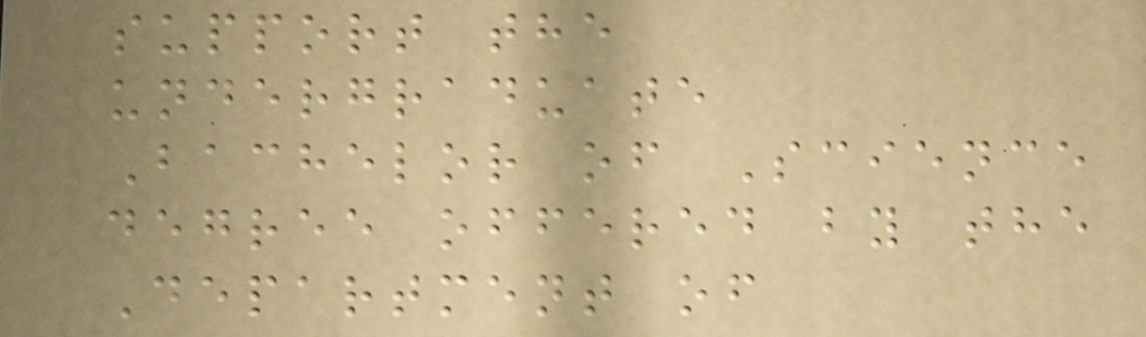support the
undergraduate
Bachelor of Science
degree offered by the
Department of
